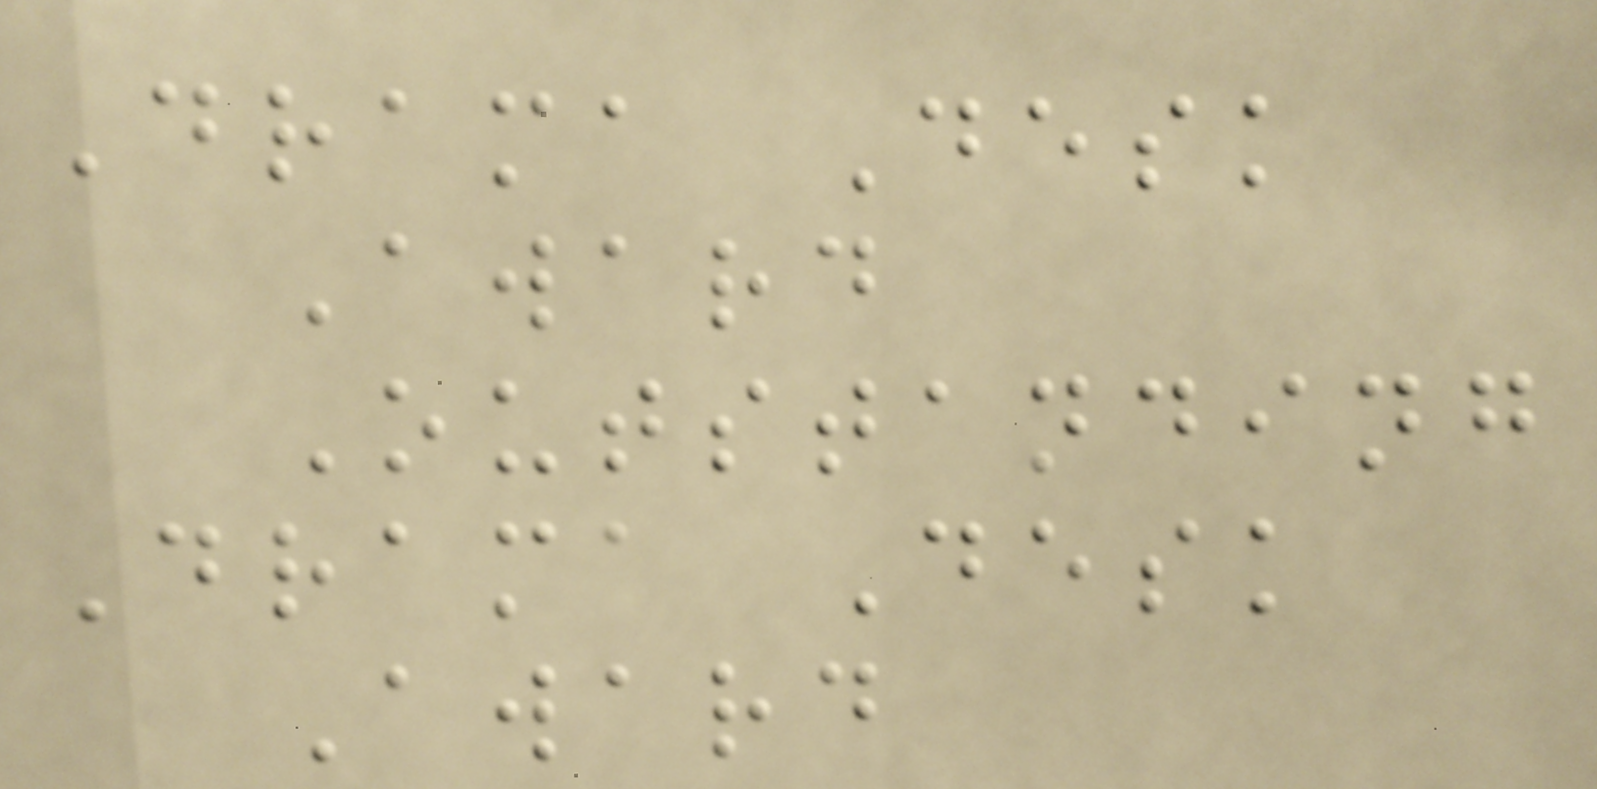Drama Desk
Award
Outstanding
Drama Desk
Award
